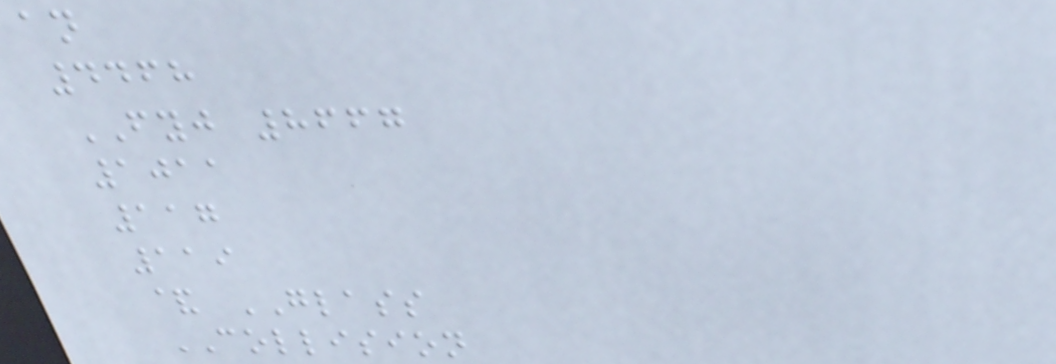an
4468
FYJ 8667
1011
117
119
& GLASS
COLLISION
